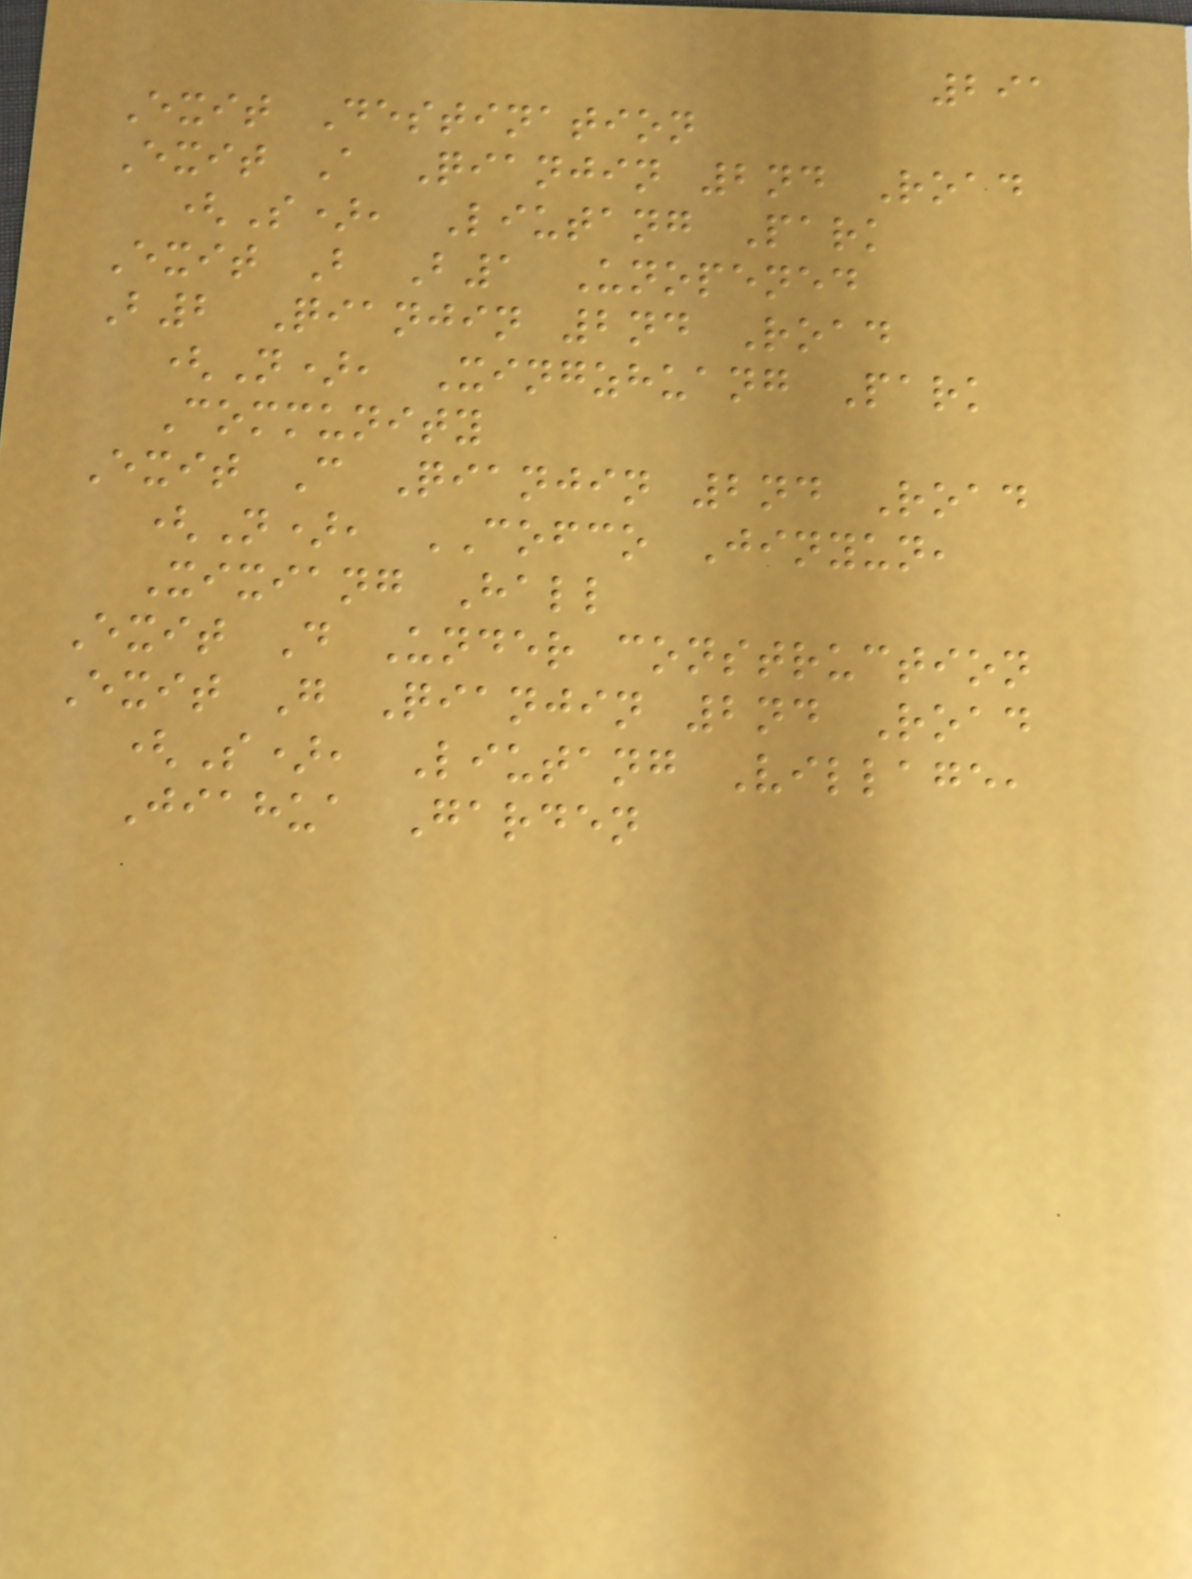291
Exit Destination
Exit A Qianjin 2nd Road
(S), Liutang Park
Exit B B1 Unopened
B2 Qianjin 2nd Road
(N), Xingzhuang Park
Community
Exit C Qianjin 2nd Road
(N), COFCO Jinyun,
Xixiang Hall
Exit D Under construction
Exit G Qianjin 2nd Road
(S), Liutang Village,
Jiahua Garden
